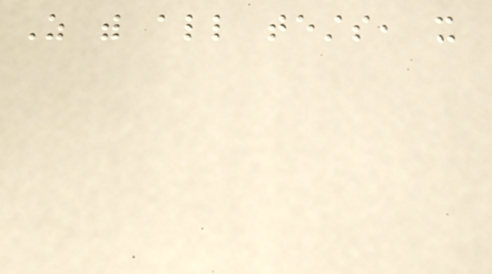As with all tests, it
